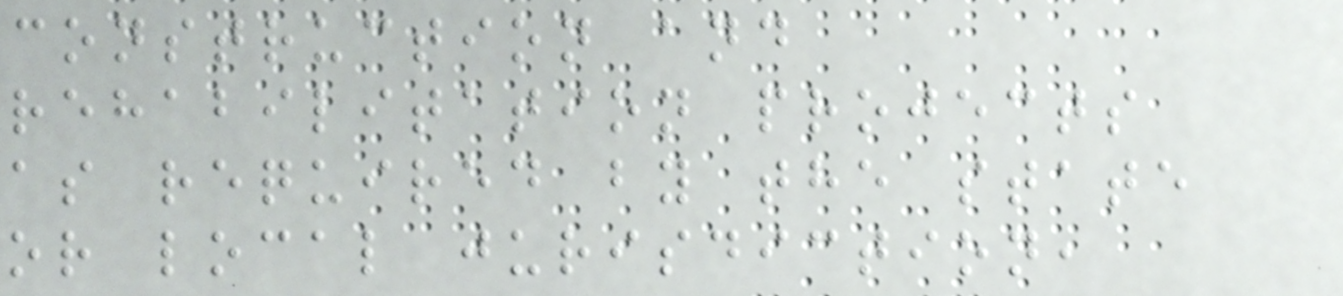construction and
rehabilitation projects
as required by the state
or local jurisdiction,
